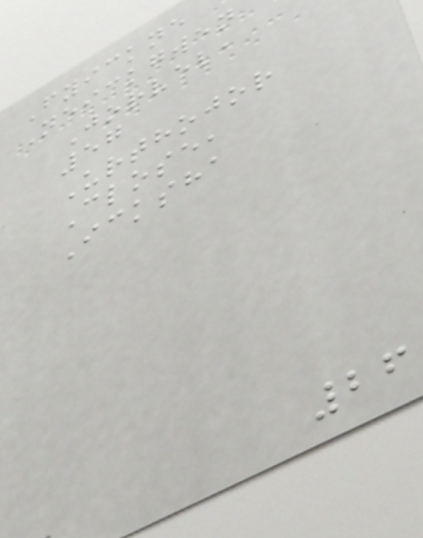Fyickne
Neickgwen
Jorvel,
57
Urthojor
Close,
Icksha
26
